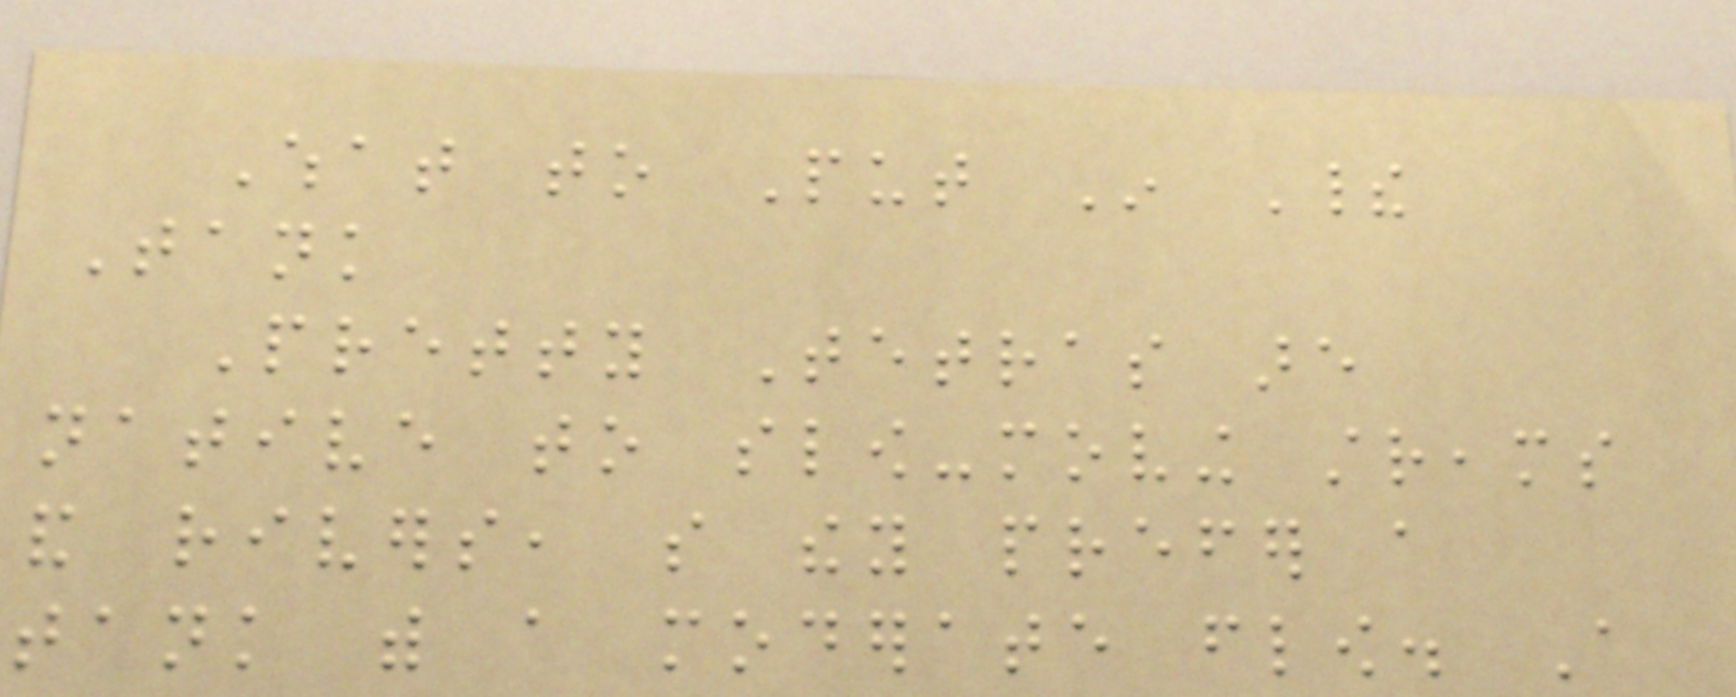What to Put In Their
Tank
Pretty Tetras are
native to slow-moving streams
and rivers, so they prefer a
tank with a moderate flow. A
